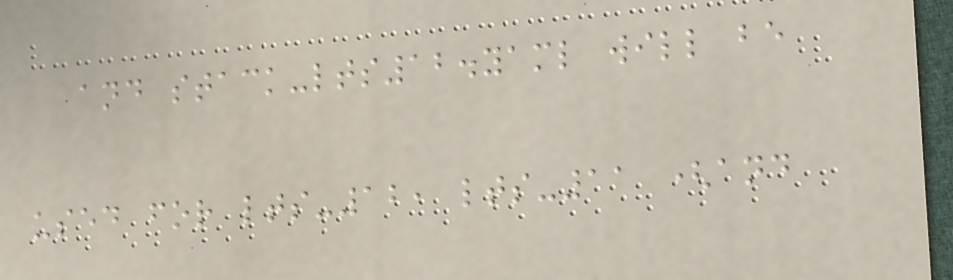and stack-lts12.yaml will be
used for lts-12, lts-11 (and
